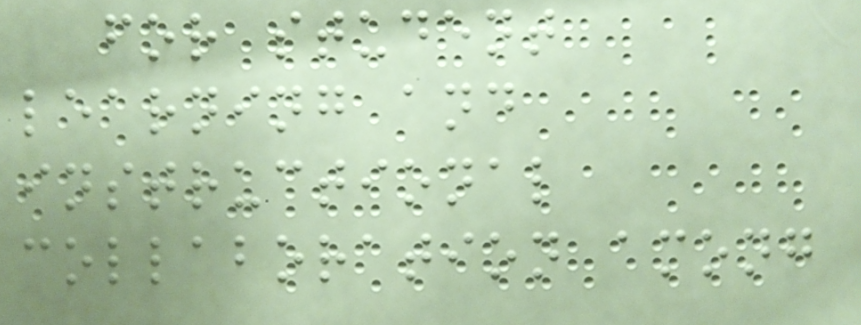for student
learning and
instructional
collaboration among
